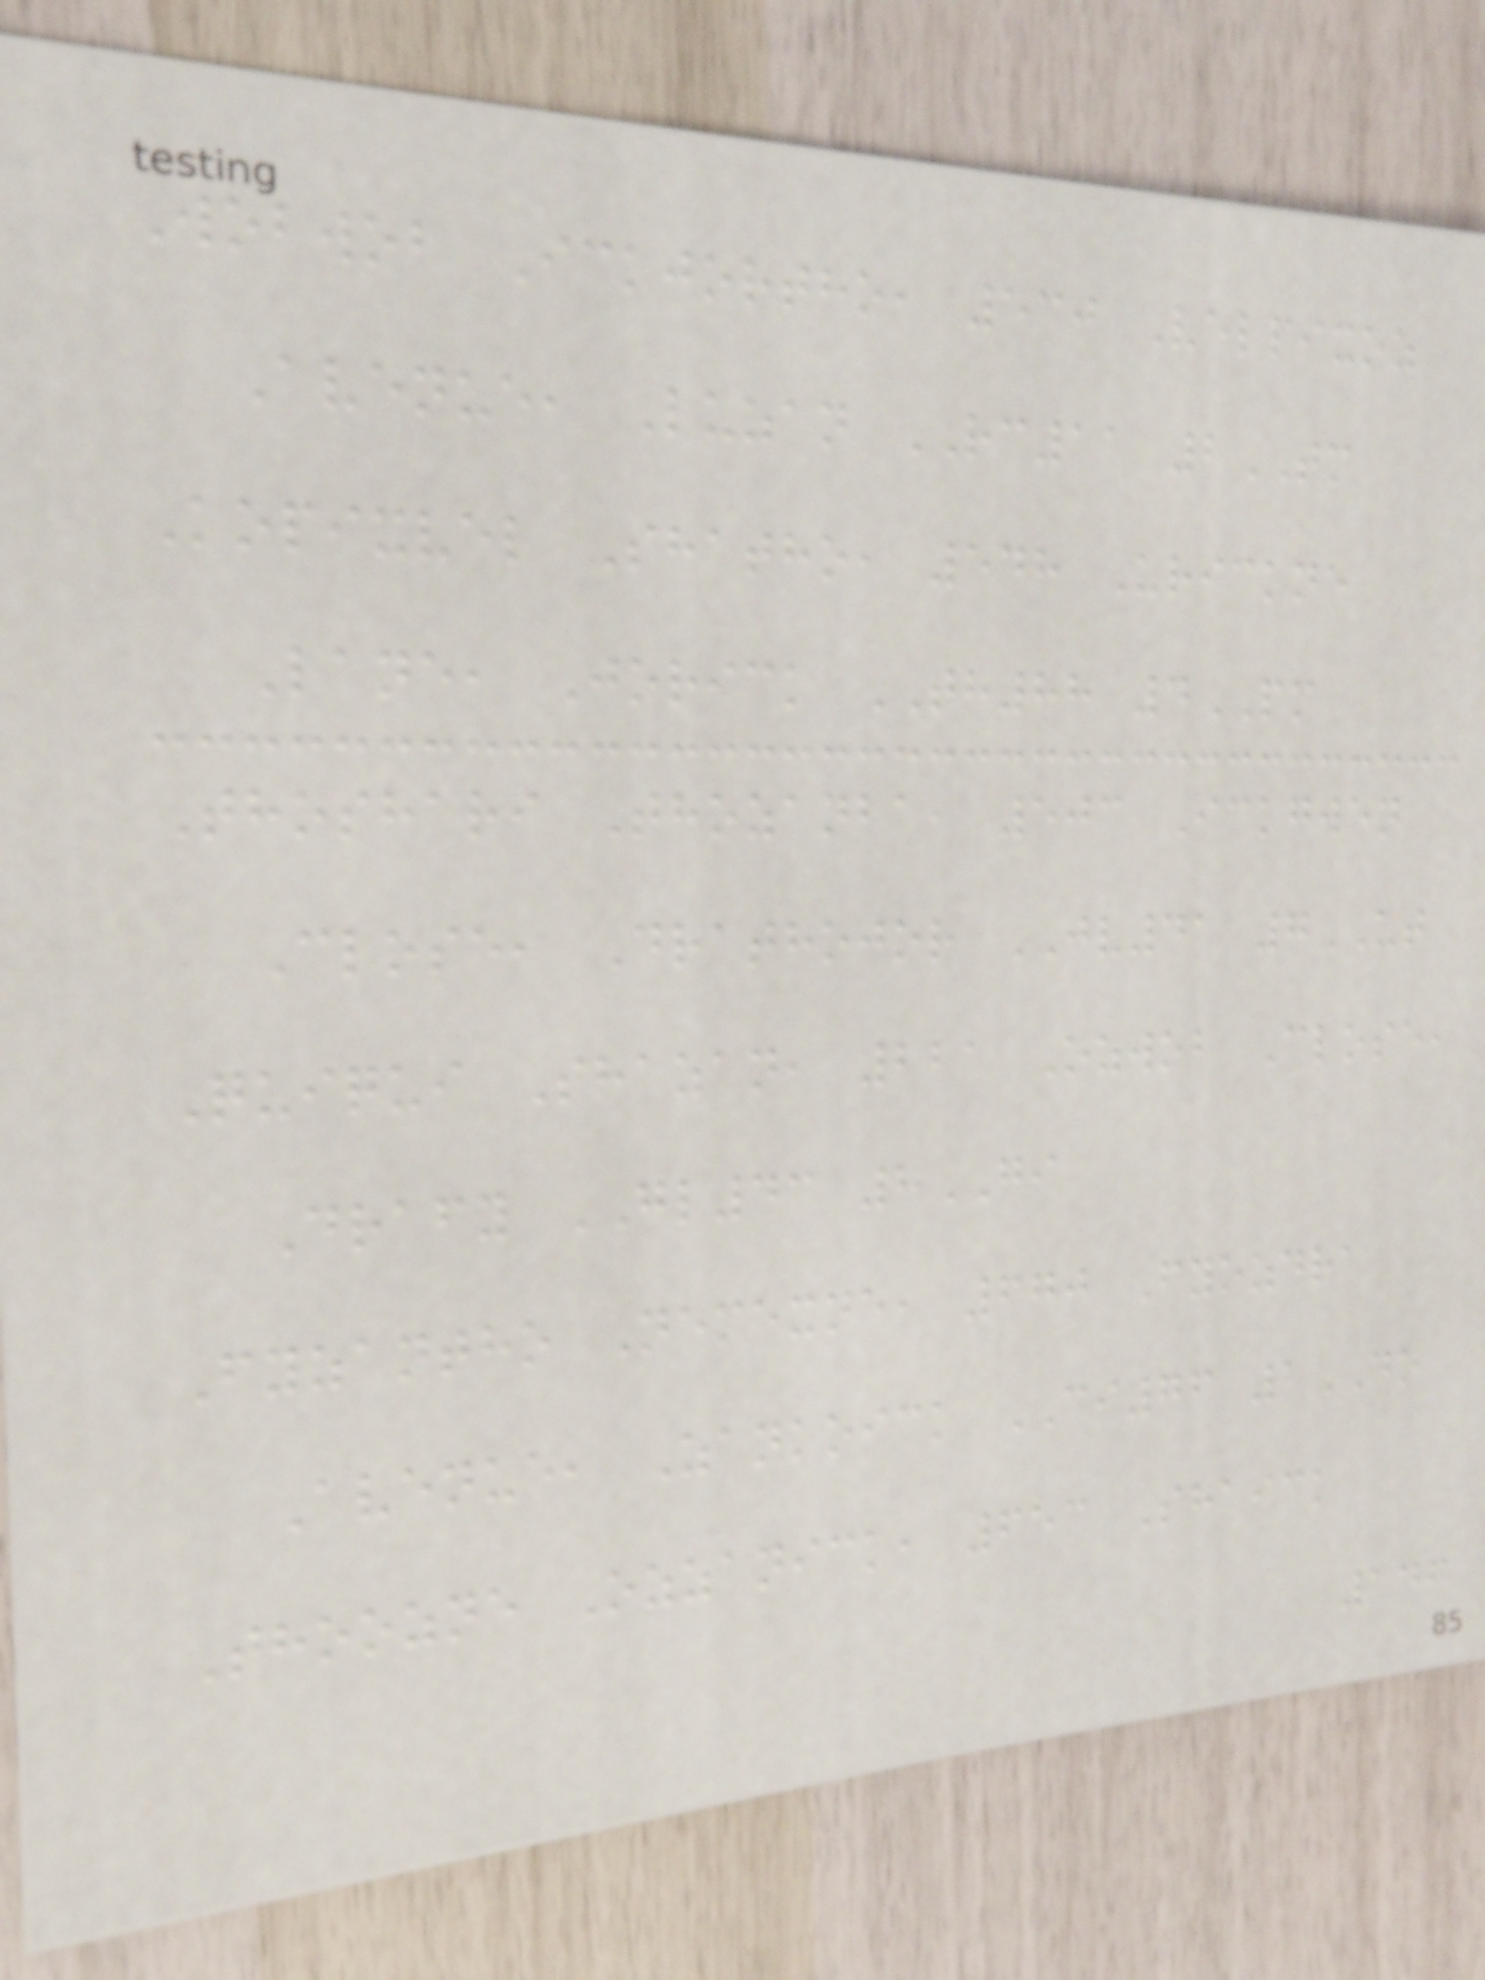Wobwob Ickjortho, 530 Velpixoz
Avenue, Luzan RC11 2TM
Kopixvel Shatho, 548 Urickne
Lane, Jorick TH88 4PM
Thoshari Thozanba, 503 Ickgwen
Close, Drathojor JV41 7UT
Quiqui Shazan, 221 Ozwob Close,
Drafy GL43 8GI
Fyzantho Nemexne, 670 Fyozdra
Avenue, Zankoick CI76 1DO
Thoozne Ozzanick, 653 Shaick
146
